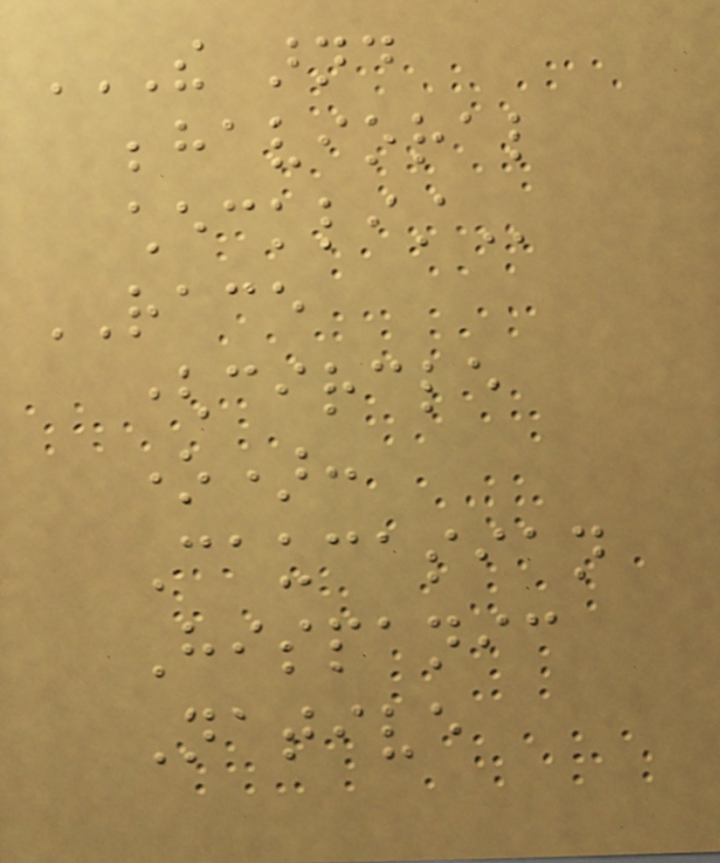THE ARND
BEHAVIORAL
CHECKLIST
RACE
(circle
one):
Caucasian
Hispanic
Native
